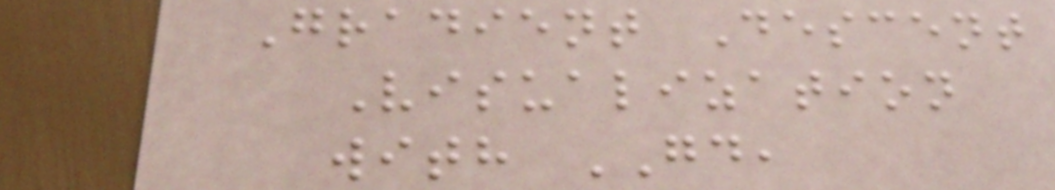Gradient Descent
Visualization
with GD,
